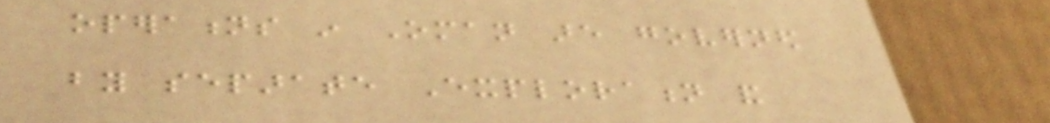operations in Oman are governed
by separate Exploration and
